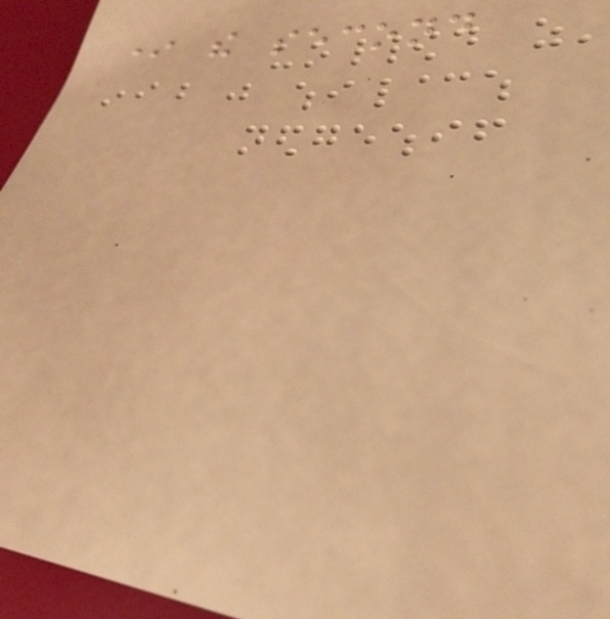In the second
